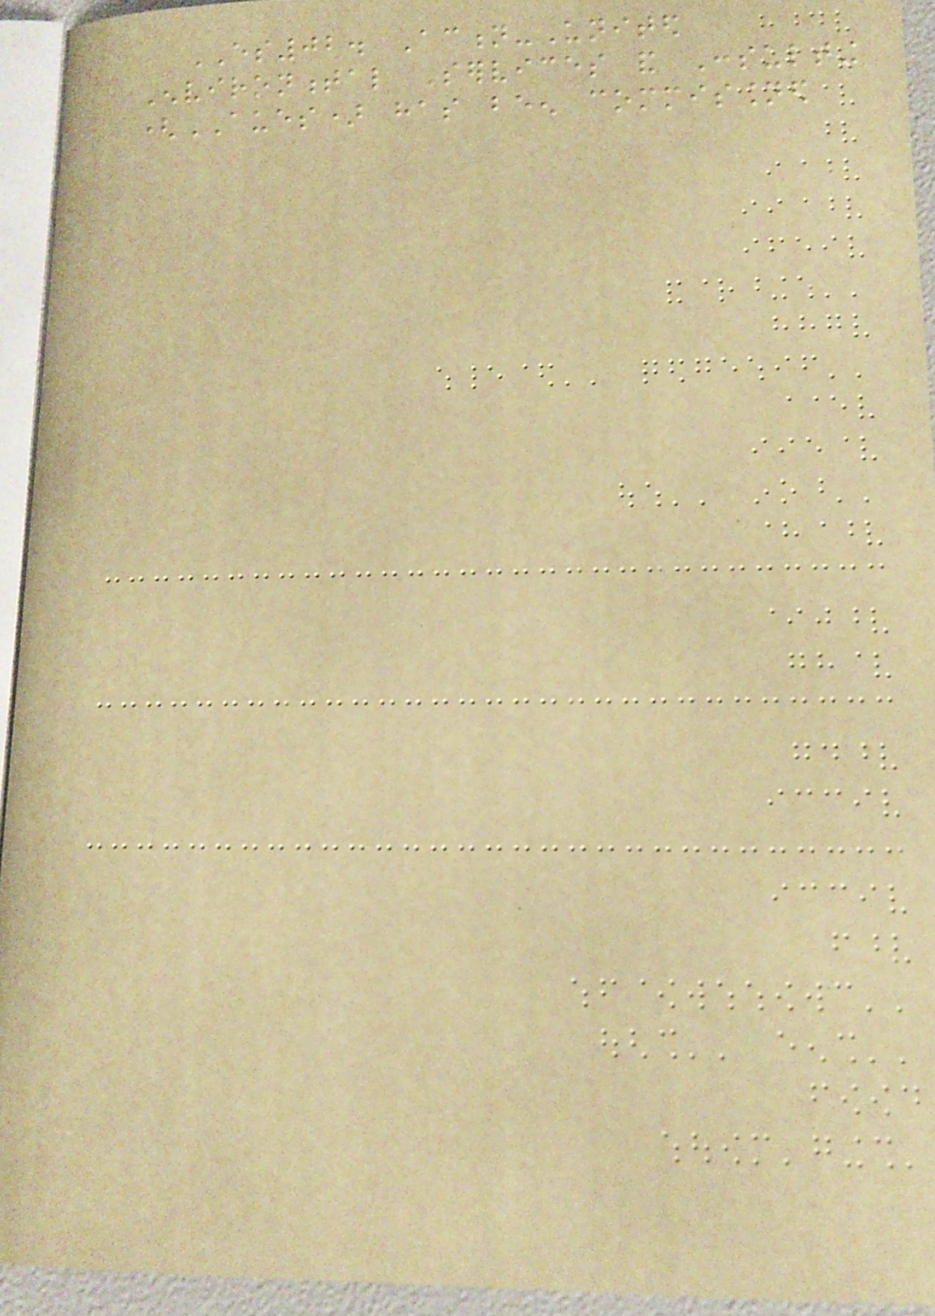ES02. Action-United
Environmental Services and Consulting
(AUES) has been commissioned
